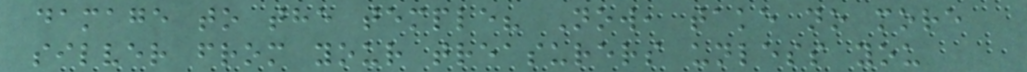damage to the temple? Now, take no more
silver from your treasurers unless you
